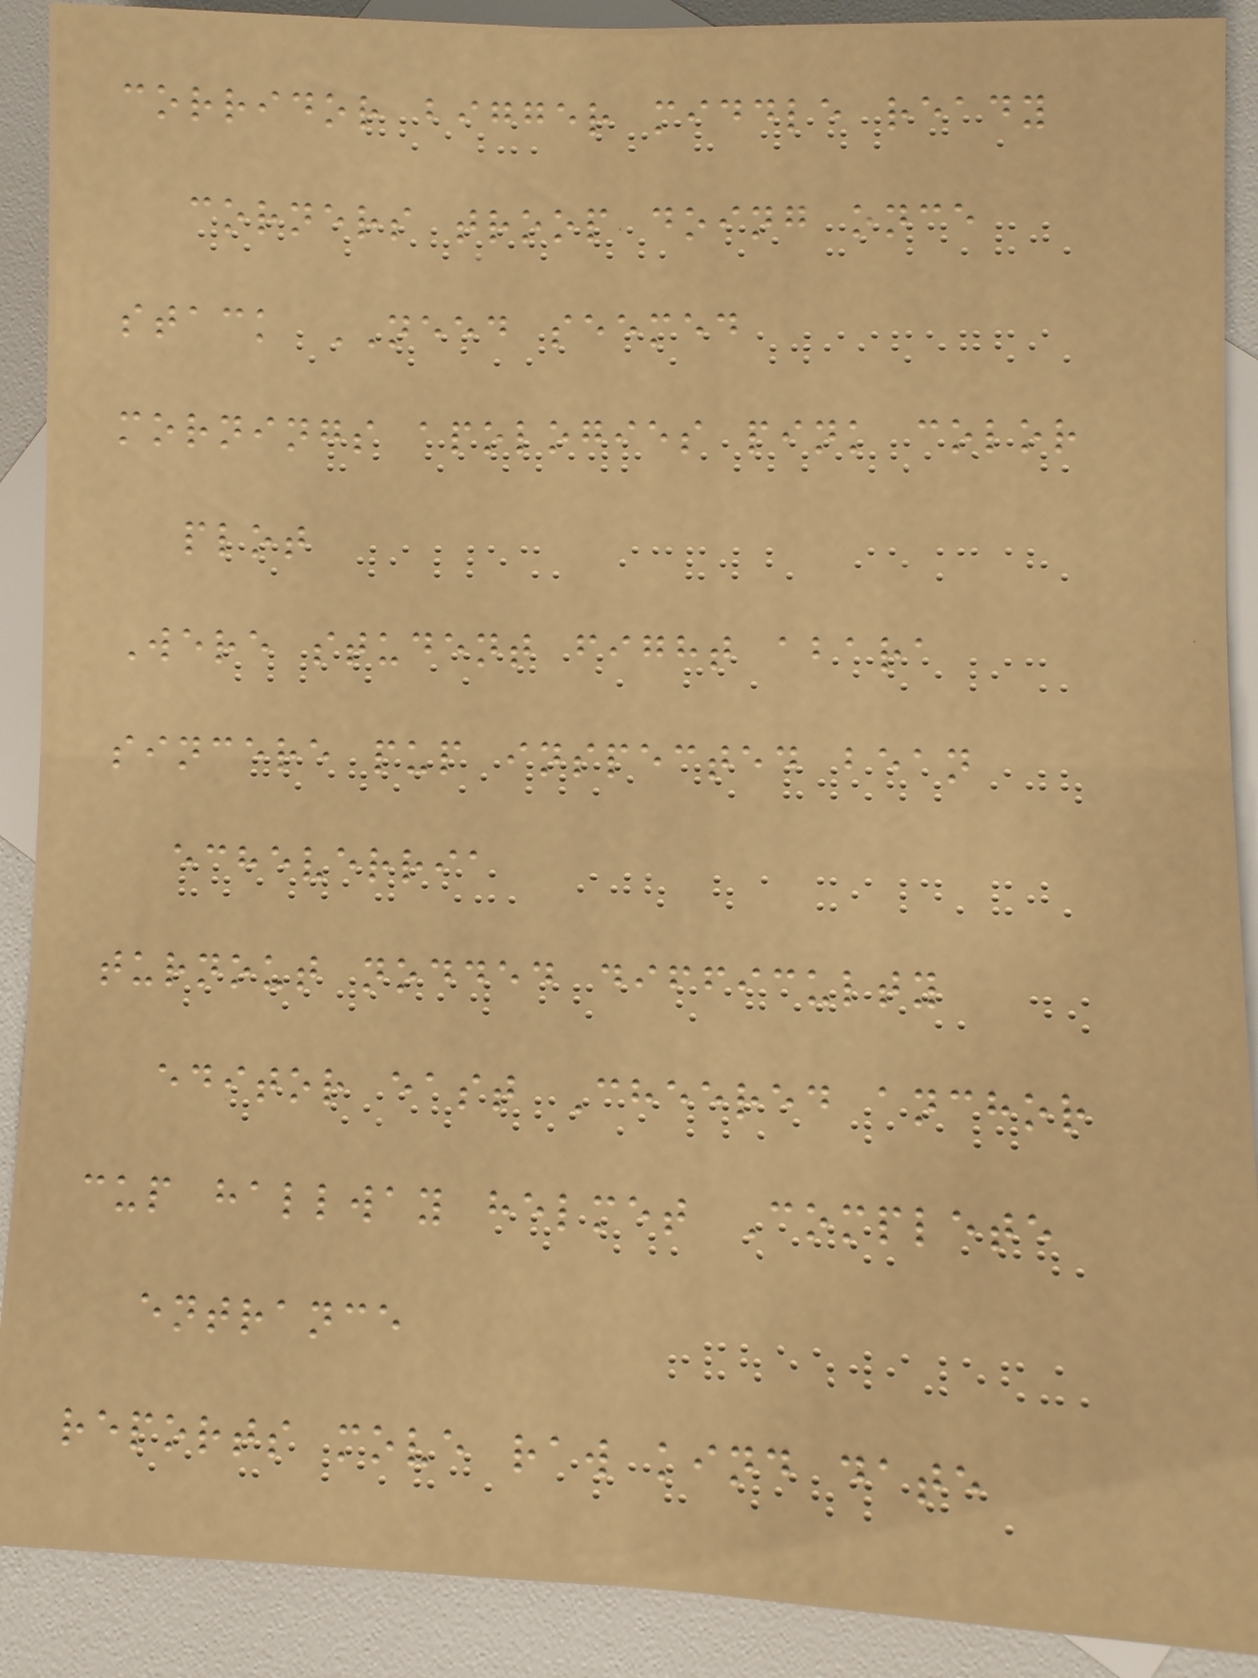corridor bigger middle ready
corners troop doing once
stack NEED seemed
mornings apologies pink color
plot
Were student fight abara
sincere pup inspected bean
echeverria
turnout nodded difficulty
editor east Cheered anchor
cup hallway helmet Complete
entrance
reports move raw kind date
